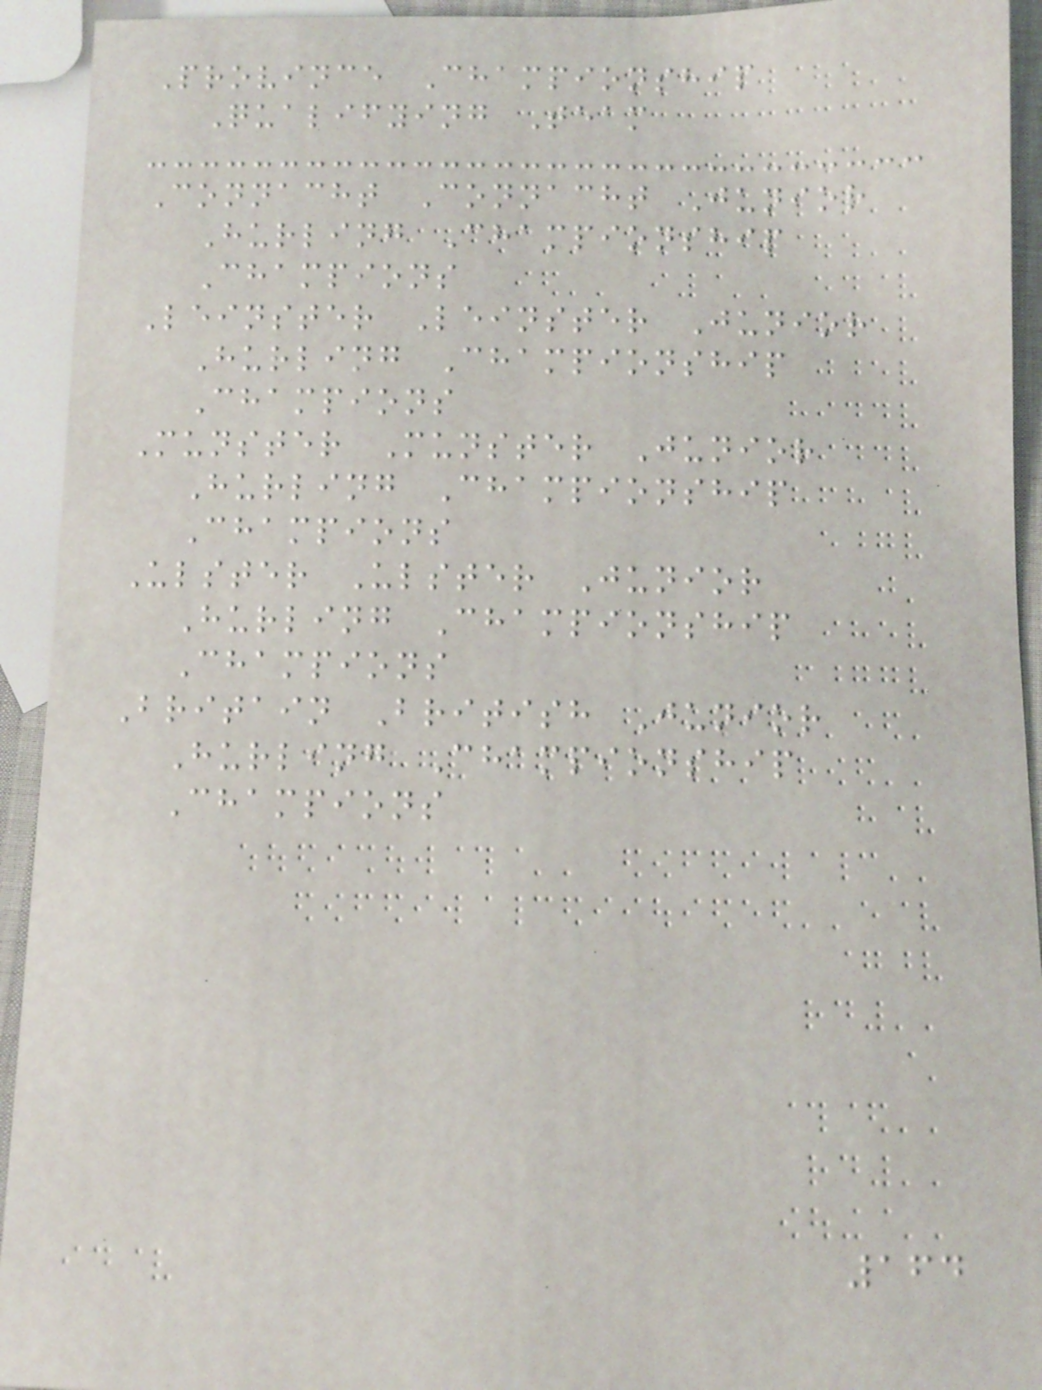Province Championship
Qualifying Team
Connacht Connacht Junior
Hurling Championship
Champions
Leinster Leinster Junior
Hurling Championship
Champions
Munster Munster Junior
Hurling Championship
Champions
Ulster Ulster Junior
Hurling Championship
Champions
Britain British Junior
Hurling Championship
Champions
164
